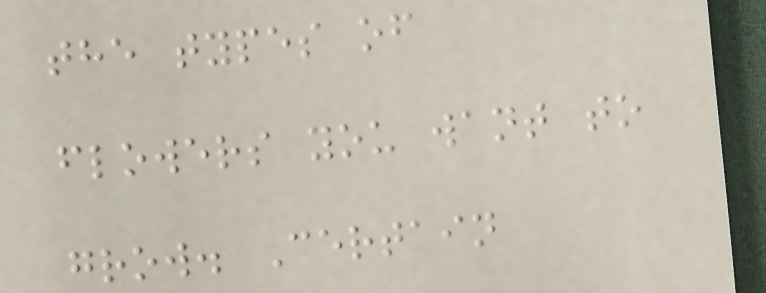the types of
flowers you want to
grow. Certain
